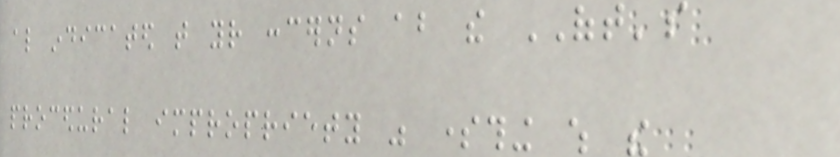also indicated that your concerns about the OFT's
procedural impropriety was something which the
